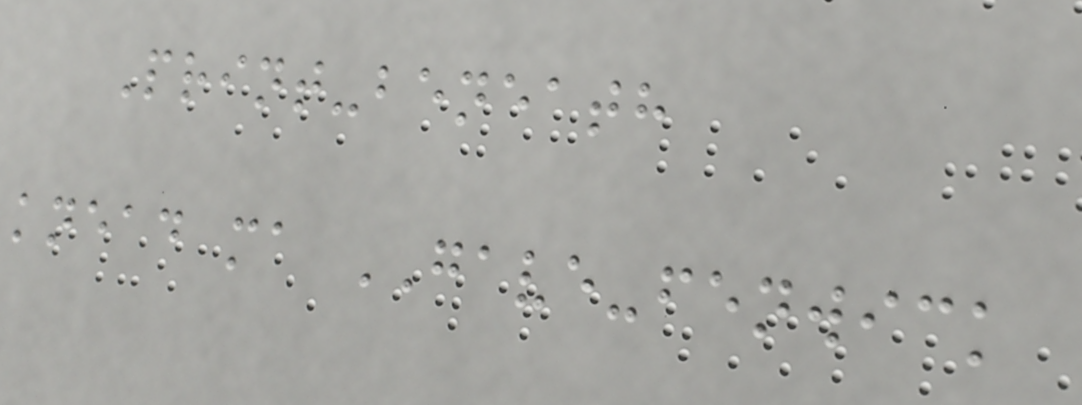Print-beneath
knead ma GAVE-fenwick
